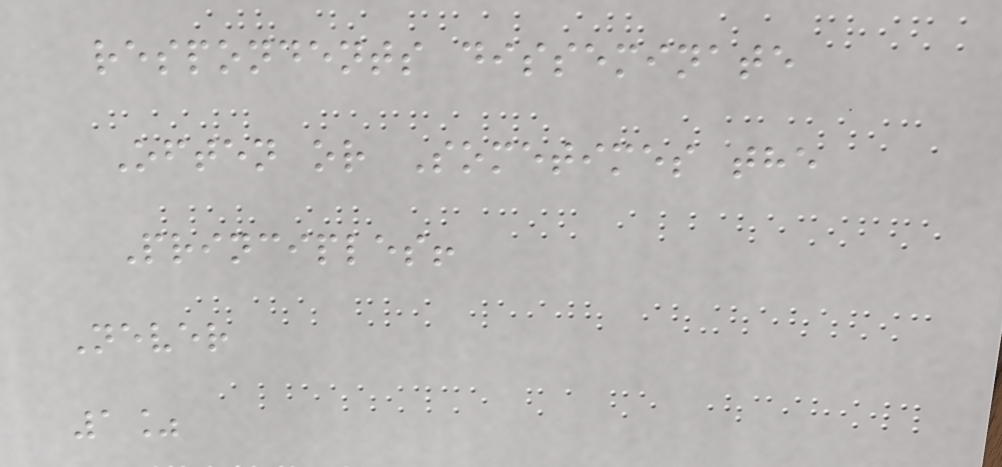respondents disseminate
Often or Sometimes the
Principles!
Never
1%
